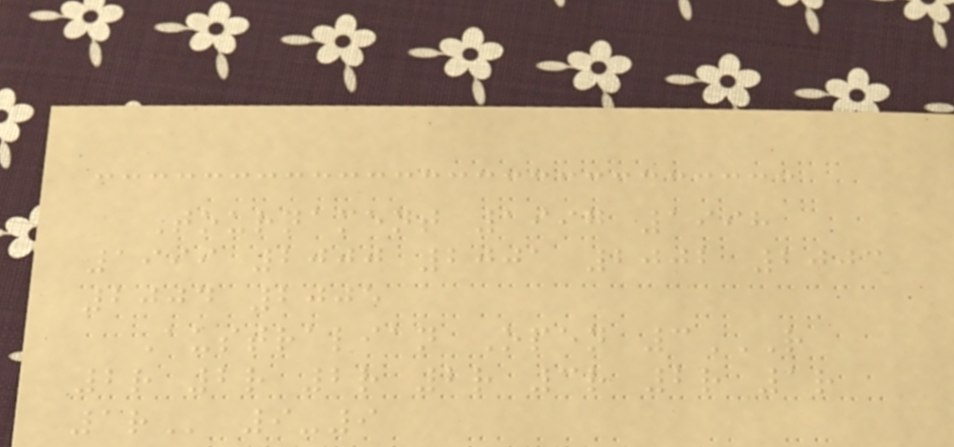Tournament 1997 1998
1999 2000 2001 2002 2003
2004 2005
Australian Open 3R
2R 2R 2R 2R 3R 2R 1R
1R 9-9
